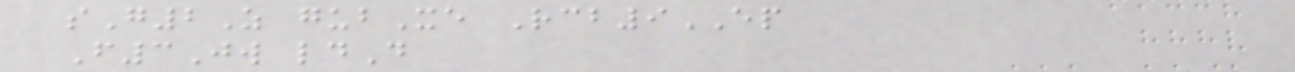sG2Z gubXe Rcb9EP
F3Jw ldD
